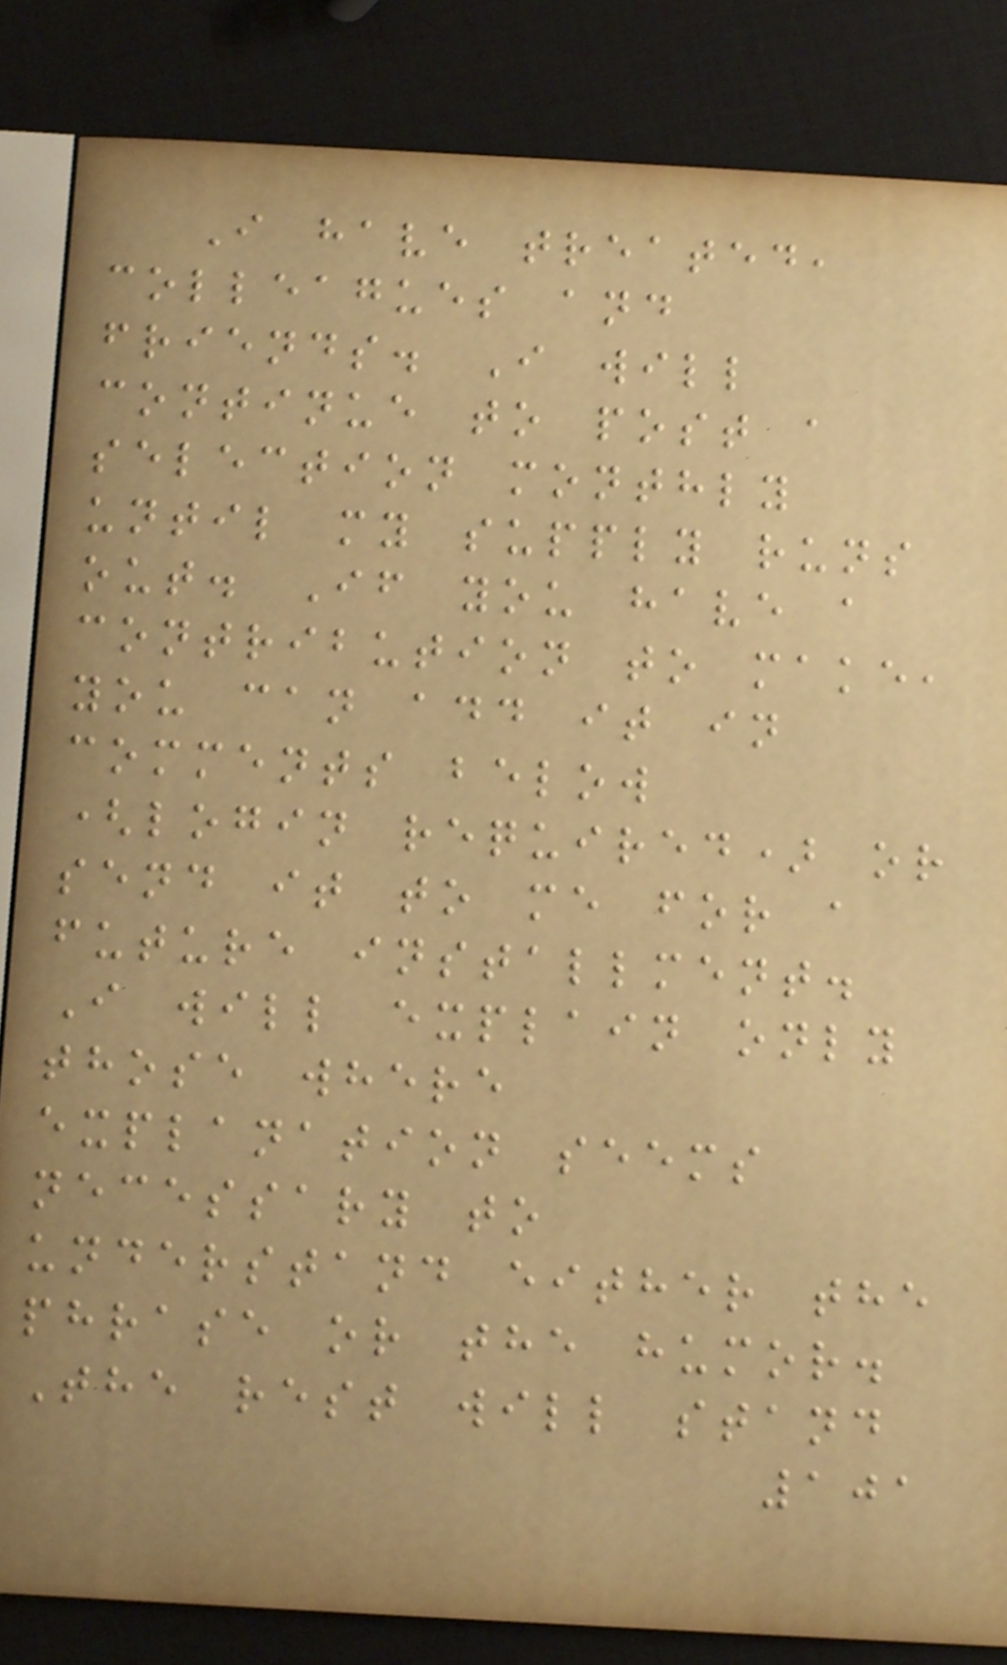I have treated,
colleagues and
friends. I will
continue to post a
selection monthly
until my supply runs
out. If you have a
contribution to make,
you can add it in
comments below
(login required) or
send it to me for a
future installment.
I will explain only
those where
explanation seems
necessary to
understand either the
phrase or the humor.
The rest will stand
101
